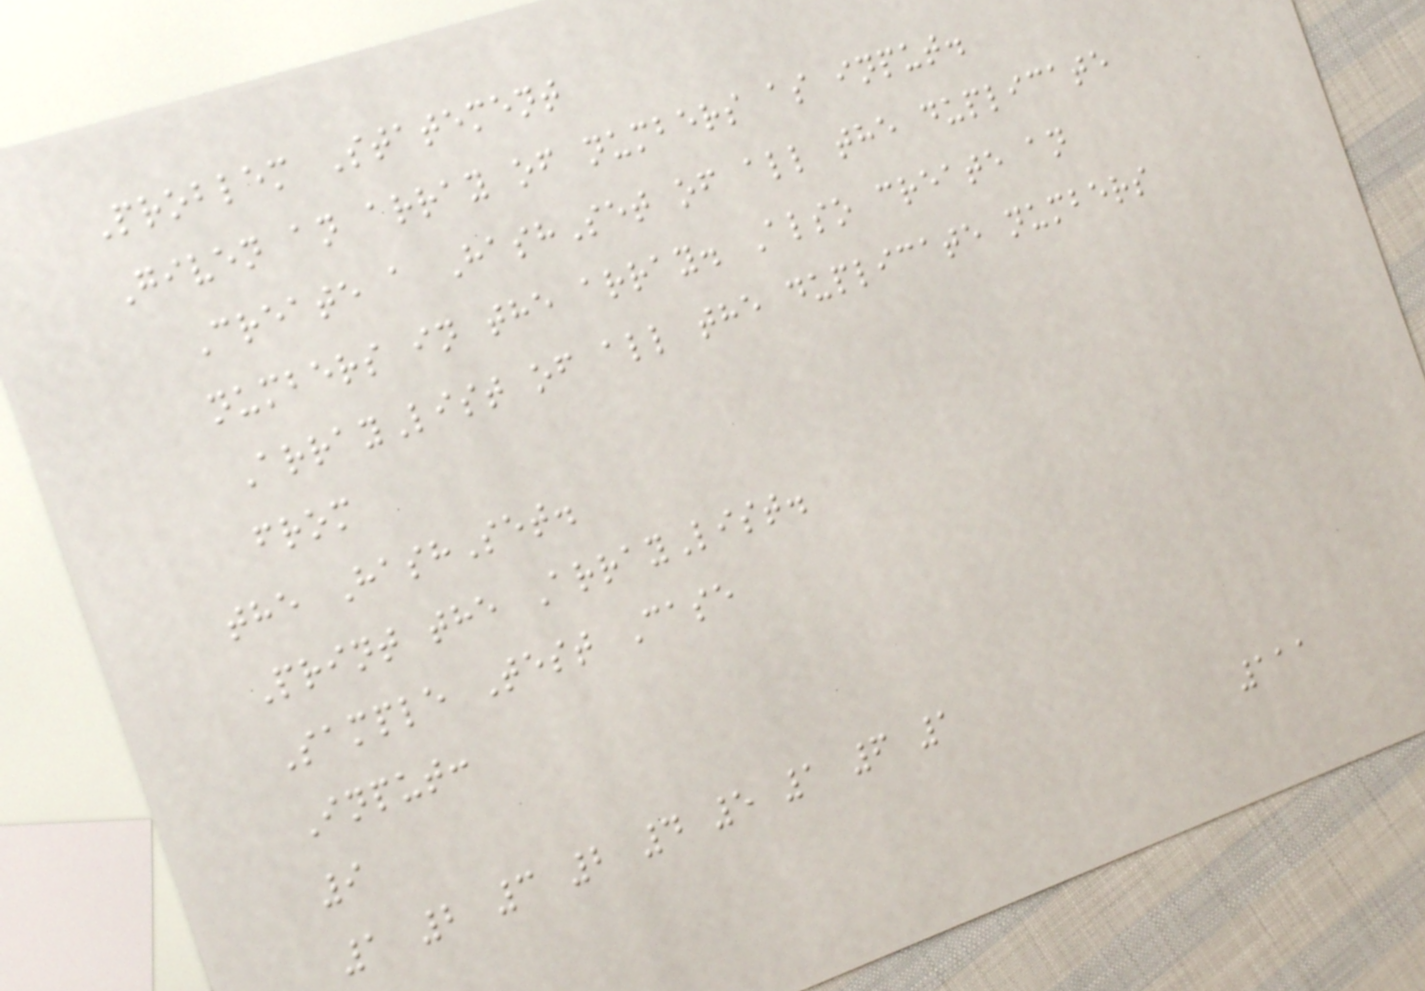Problem Statement
Given an array of numbers as input.
Create a HashSet of all the duplicate
numbers in the array. Also create an
ArrayList of all the duplicate numbers
from
the HashSet.
Print the ArrayList.
Sample Test Case
Input:
9
1 2 3 2 4 5 1 6 1
111
